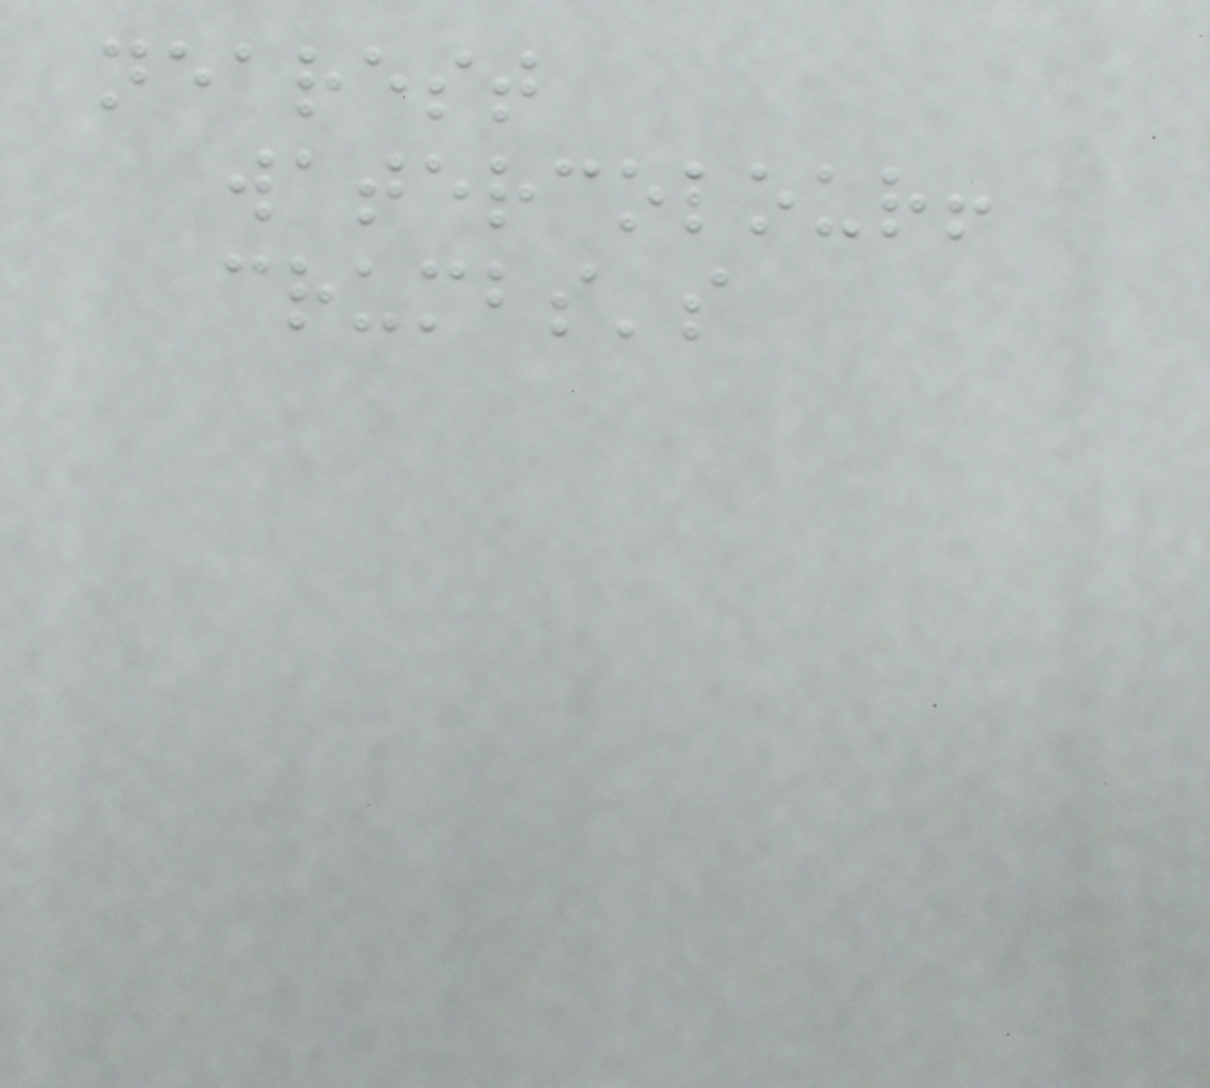nearest
watercolour!
crumbs's
